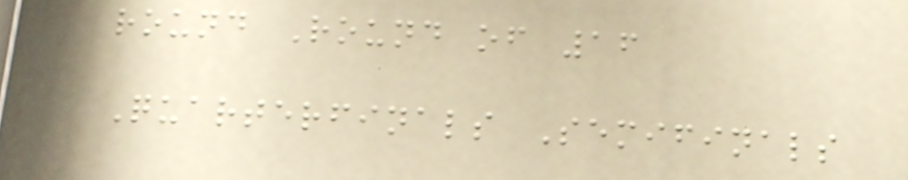round Round of 16
Quarterfinals Semifinals
